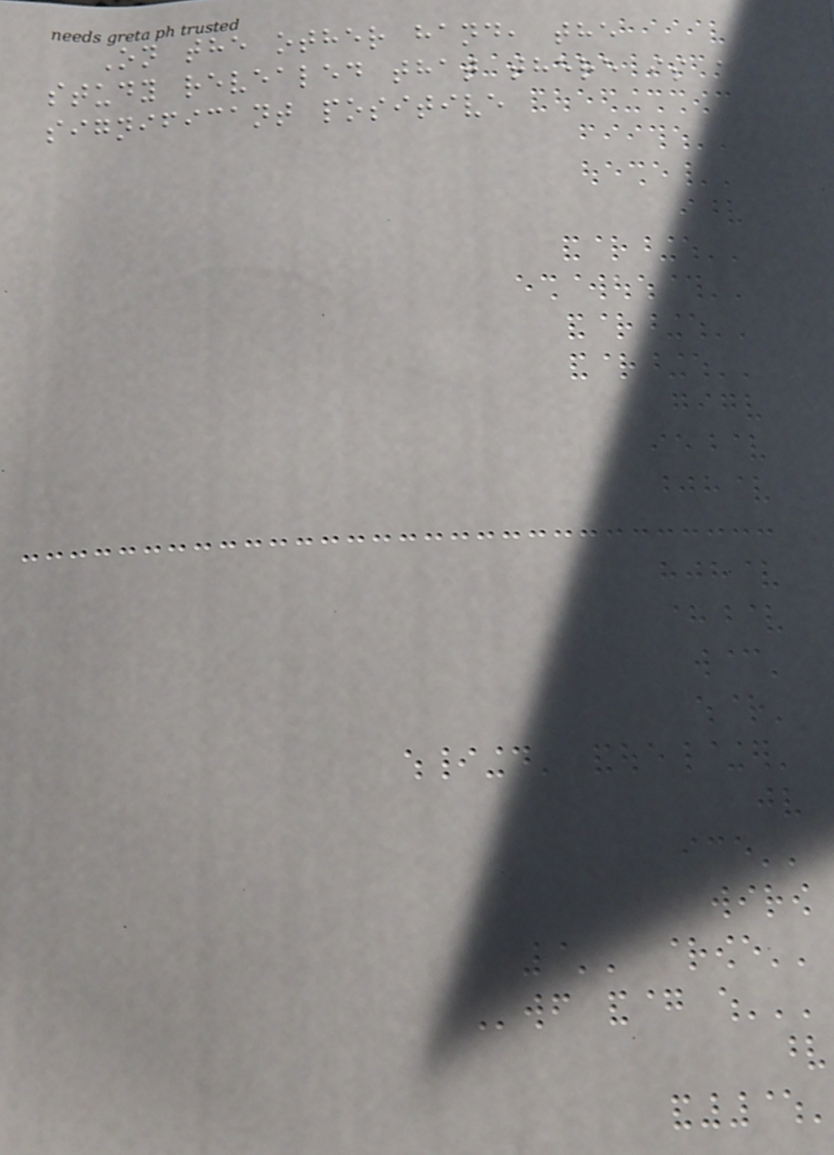On the other hand, the
study revealed that there is a
significant positive
